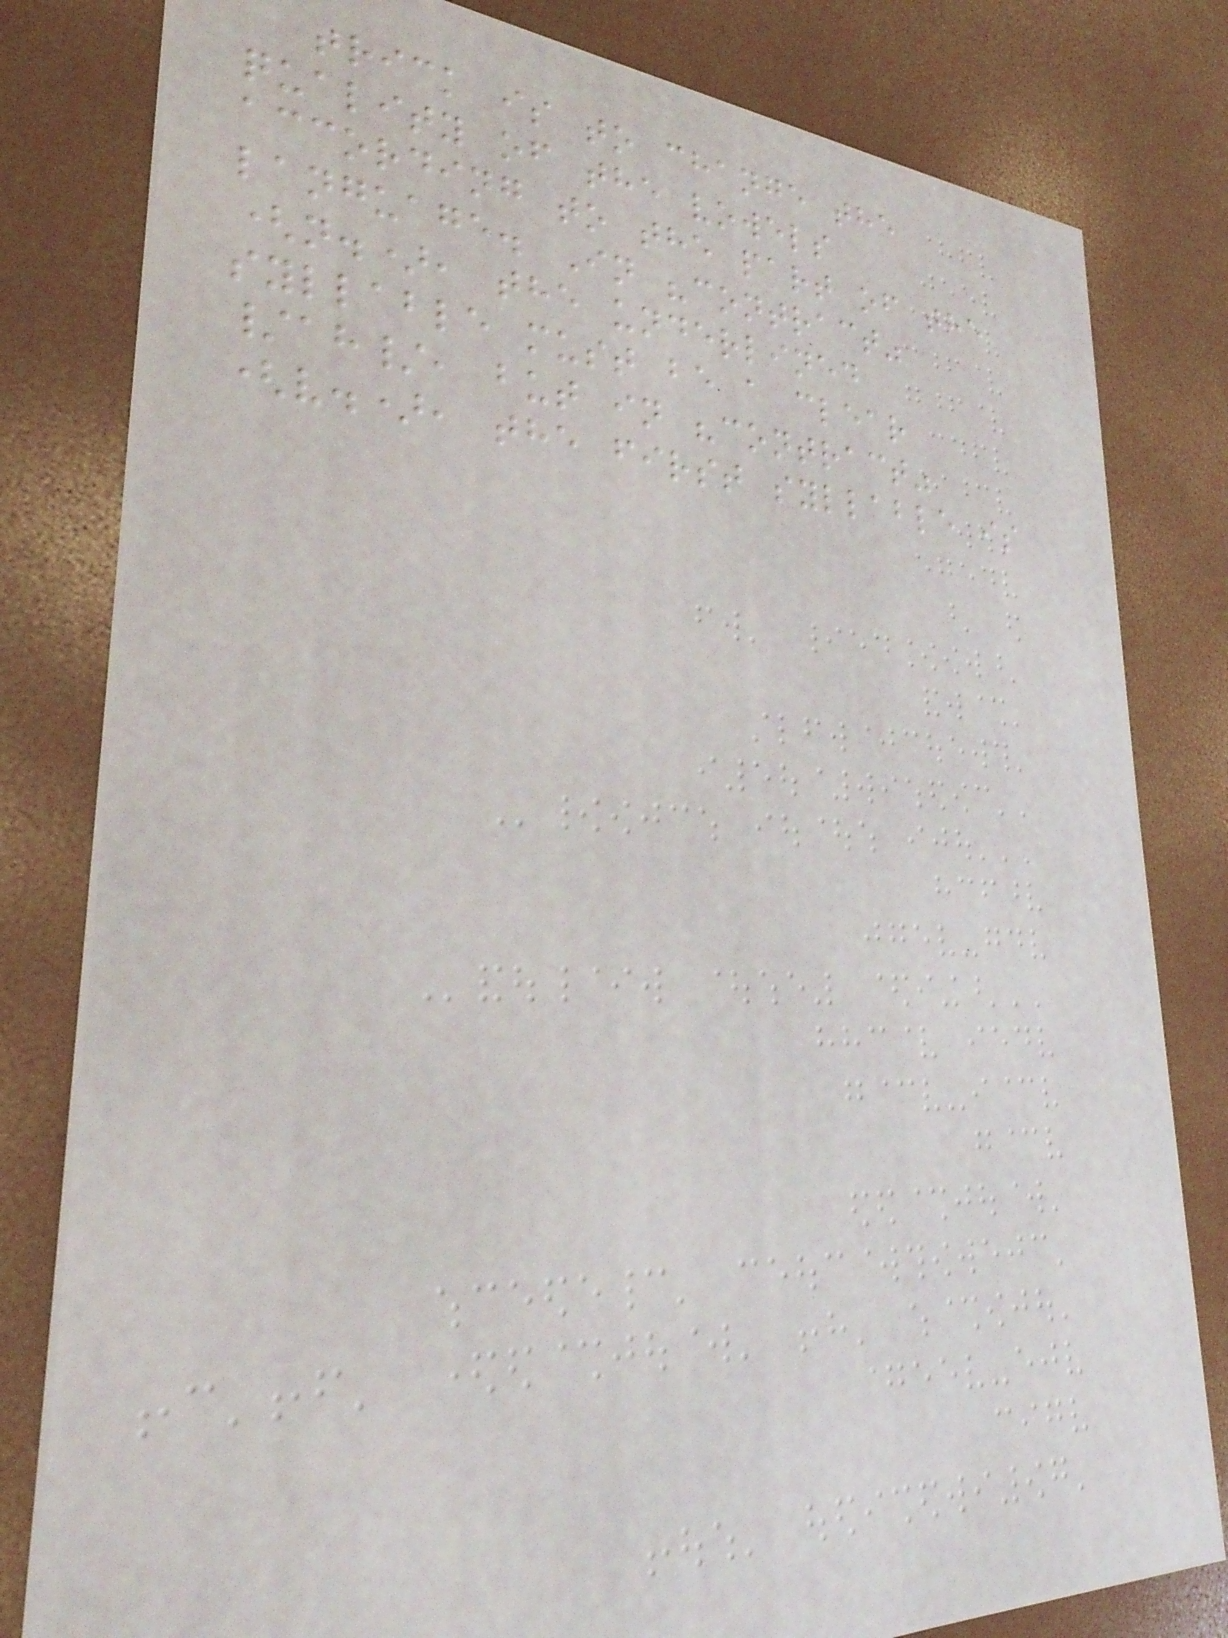trick is to change the
quality of the vowels
according to the part of the
language. In "contract"
(n.), the underlined
syllable must be a clear
/ah/, but in "contract"
(v.), the first syllable is
